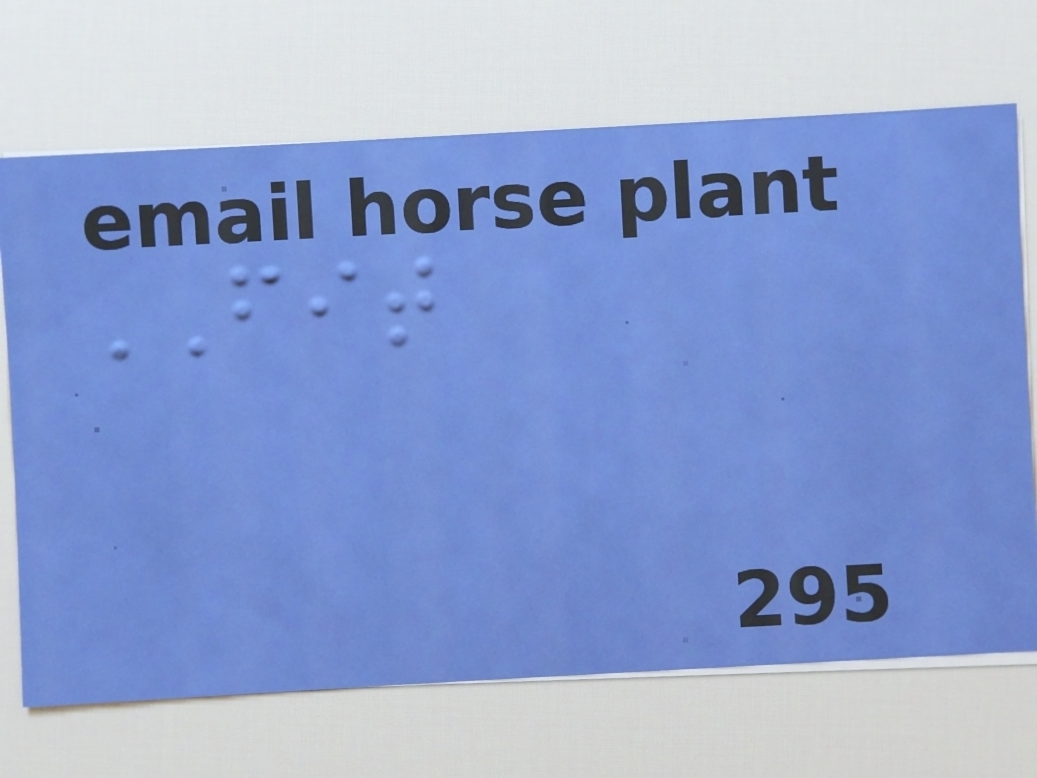FIT
